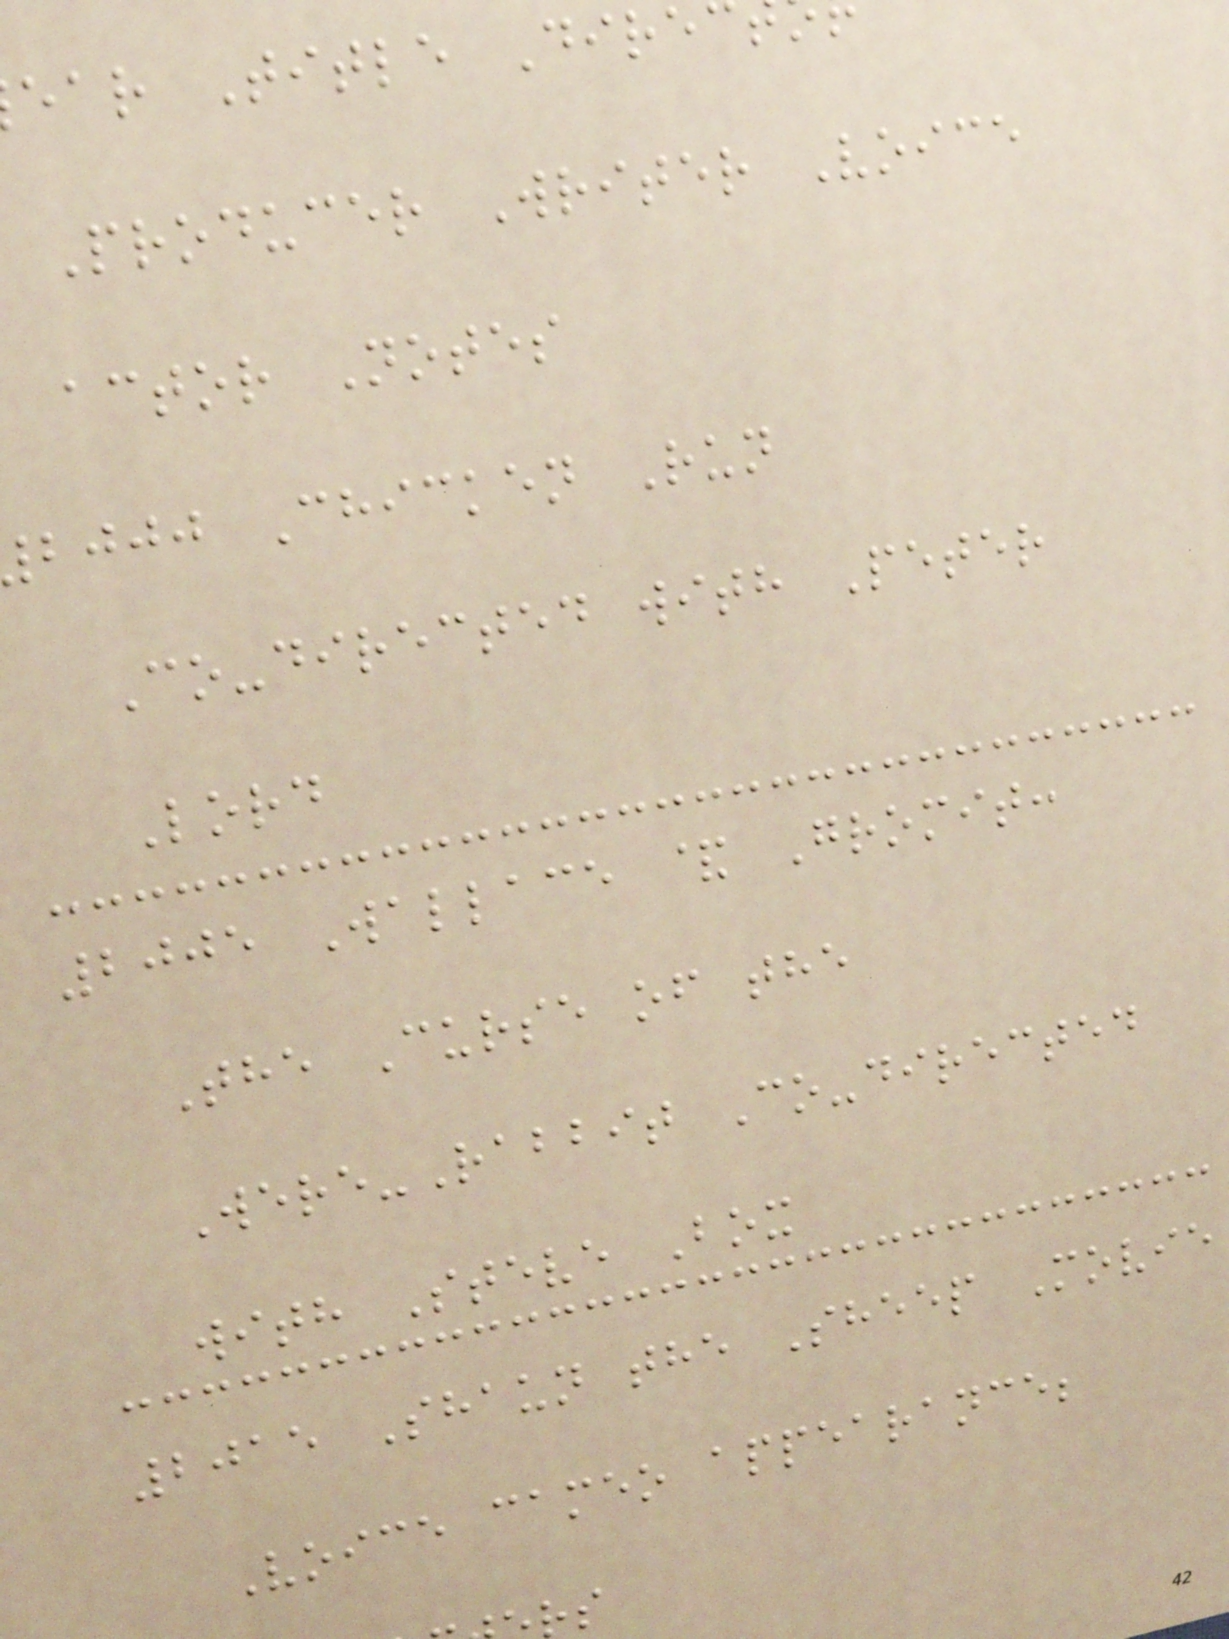ear Title Dire
Producer Writer Voice
actor Notes
bjjj Chicken Run
Co-directed with Peter
Lord
2005 Wallace & Gromit:
The Curse of the
Were-Rabbit Co-directed
with Steve Box
2015 Shaun the Sheep Movie
Voice cameo appearance;
